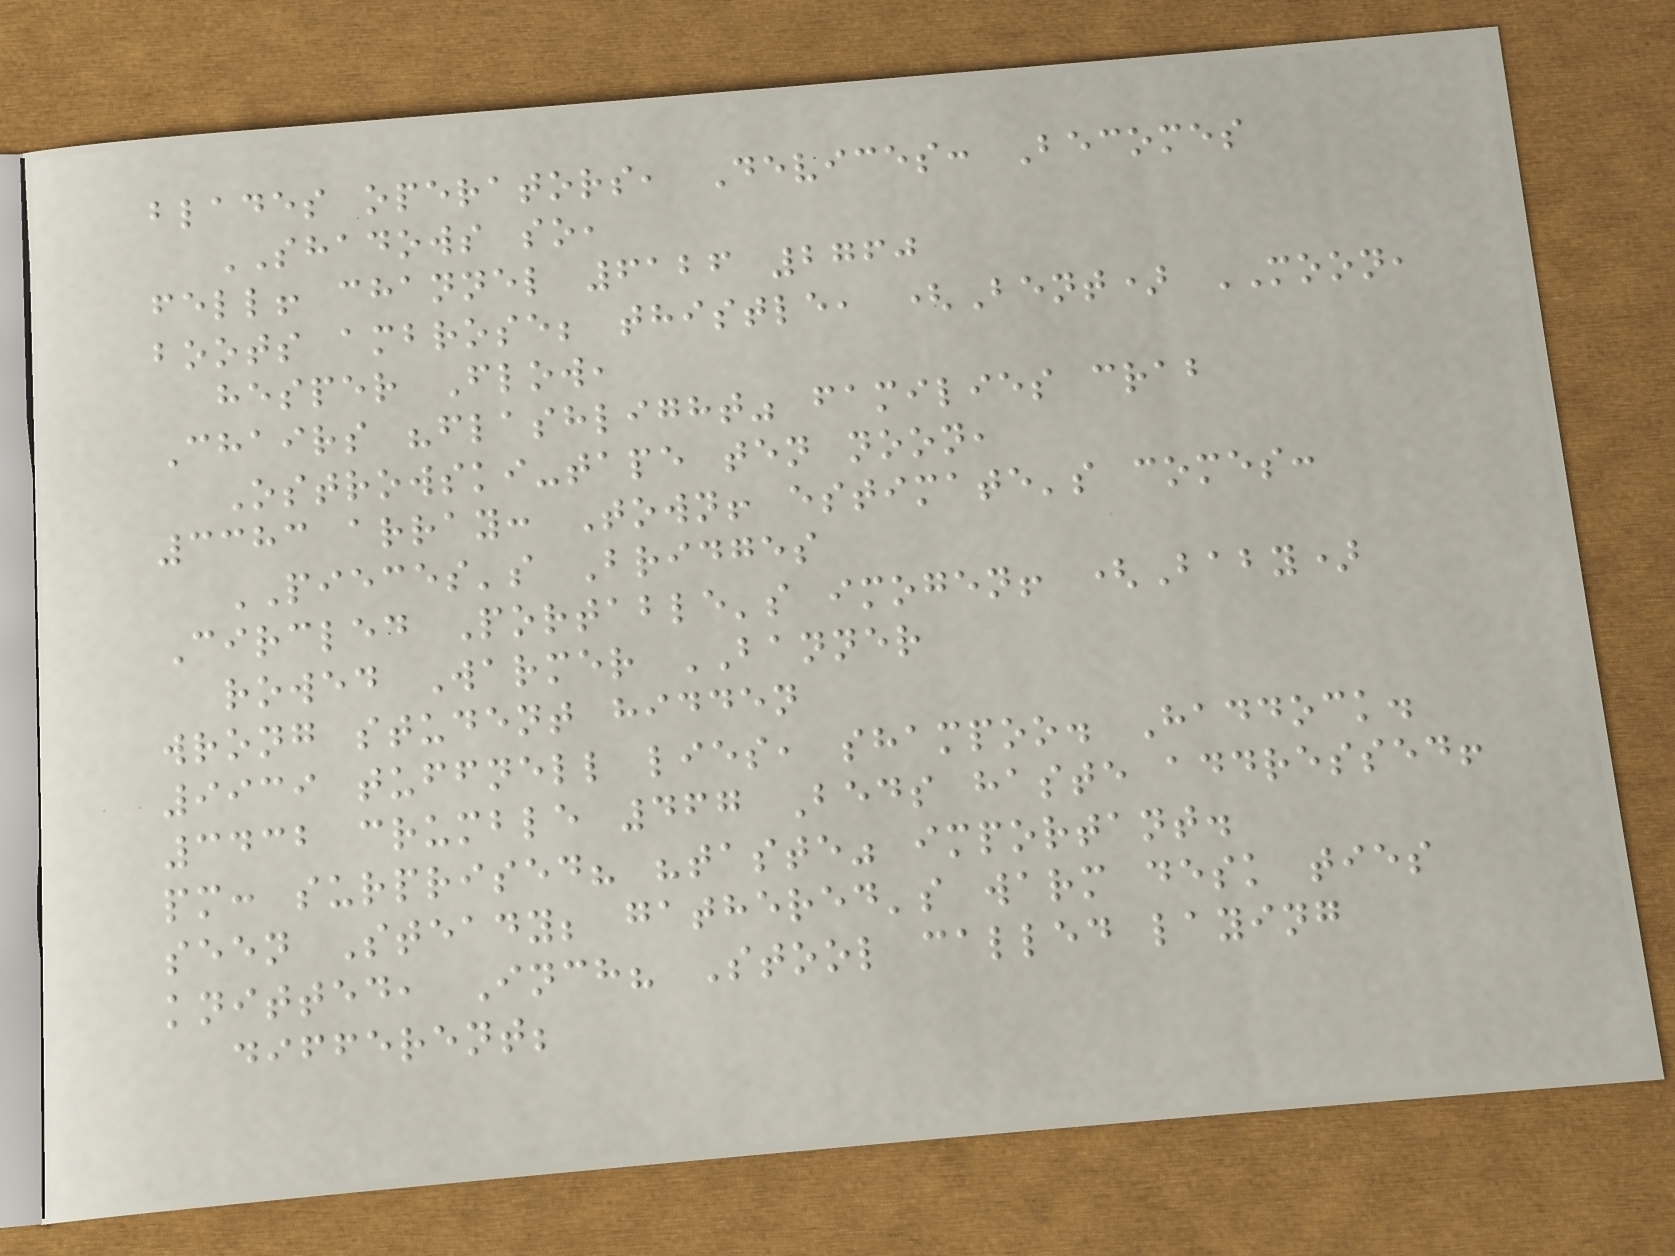blades operators, Devices: Becomes
SHADOWS so,
fell! channel 6126 2760
boots ambrose; thistle, (Bent) MOON,
hesper Flow,
Chairs "flashlight" families crab
Ostrowski-tape ten noon,
3383 array: Town! estimate's comes:
PIECES's Bridges
Circled Portable's imogen! (Baby)
rowed Warmer BANNER
wrong student hidden
9939 tuffnell lies, shampoo. Haddock.
3432 crumble 467 Beds haste addressed!
pm: surprised? "taste" important.
seen Steady; gathered's warm desk ties
knitted, Inch? Stool called laying
different;
